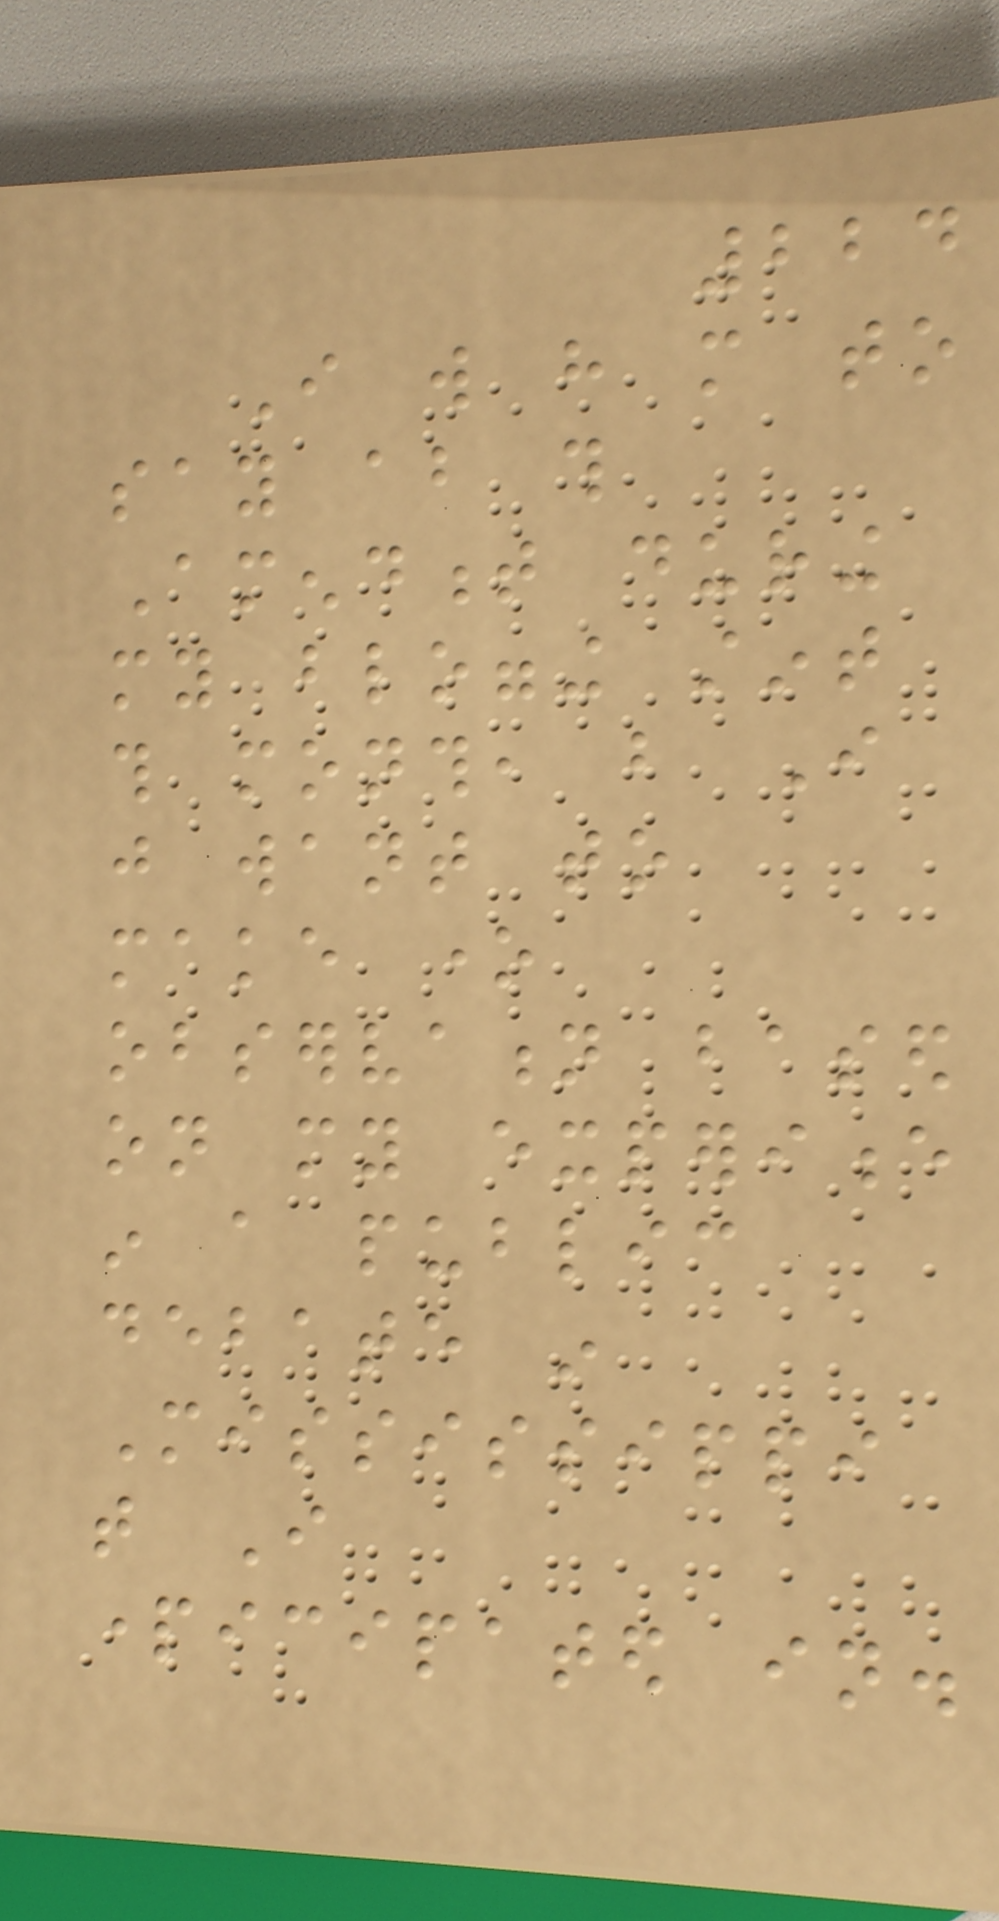224
I will have more to
say about this
Amendment during
my blogging stint
this month, but I
just want to
make one
observation based
on my experience
in a public
debate in
Mississippi
that I
participated in.
